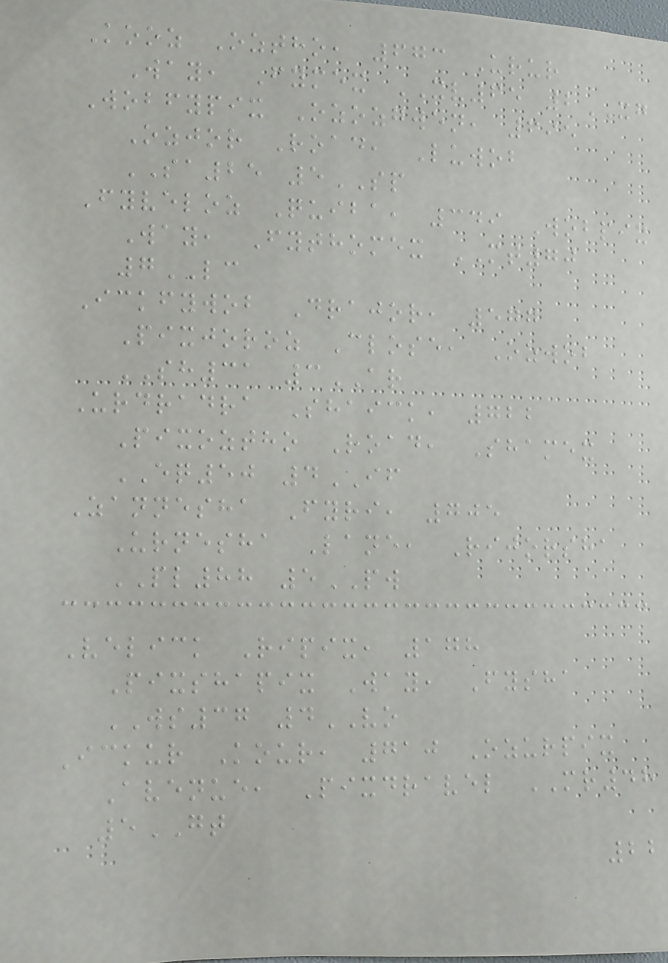Kooz Oztho, 673 Urur
Way, Fymex XV65 2XG
Wobfypix Ozozgwen, 695
Ozjor Road, Luwob
SA25 5SP
Fyveloz Quiba, 349 Wobpix
Way, Fythomex MT70
7LC
Ickfywob Drajor, 577
Pixjoroz Close, Ozwob
SH31 3AR
Urdradra Shaick, 722
Pixoztho Road, Shamex
EQ50 4IF
Zannesha Fyri, 705
Urnesha Lane, Rijorsha
PL88 5PW
Velick Ripix, 178
Pixshapix Way, Fysha
WS37 4VO
Ickur Kour, 710 Ozurpix
Avenue, Pixdravel MR48
5GT
22
